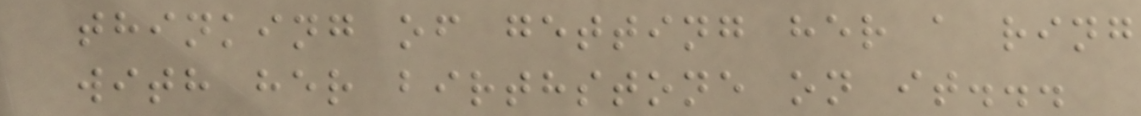thinking of getting her a ring
with her birthstone on it...
